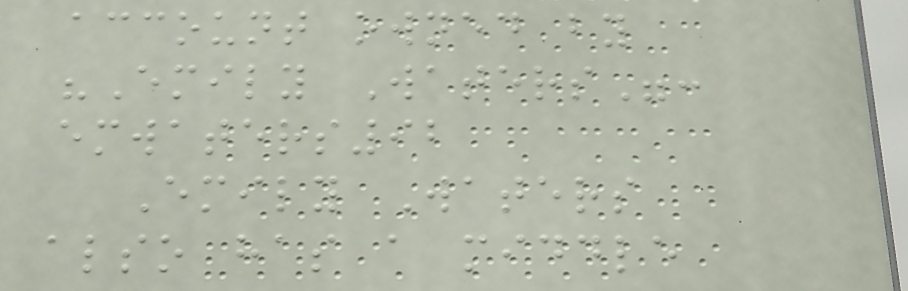account owned by
"Emily Waters":
emwaters92
Emily Waters
also has a middle
